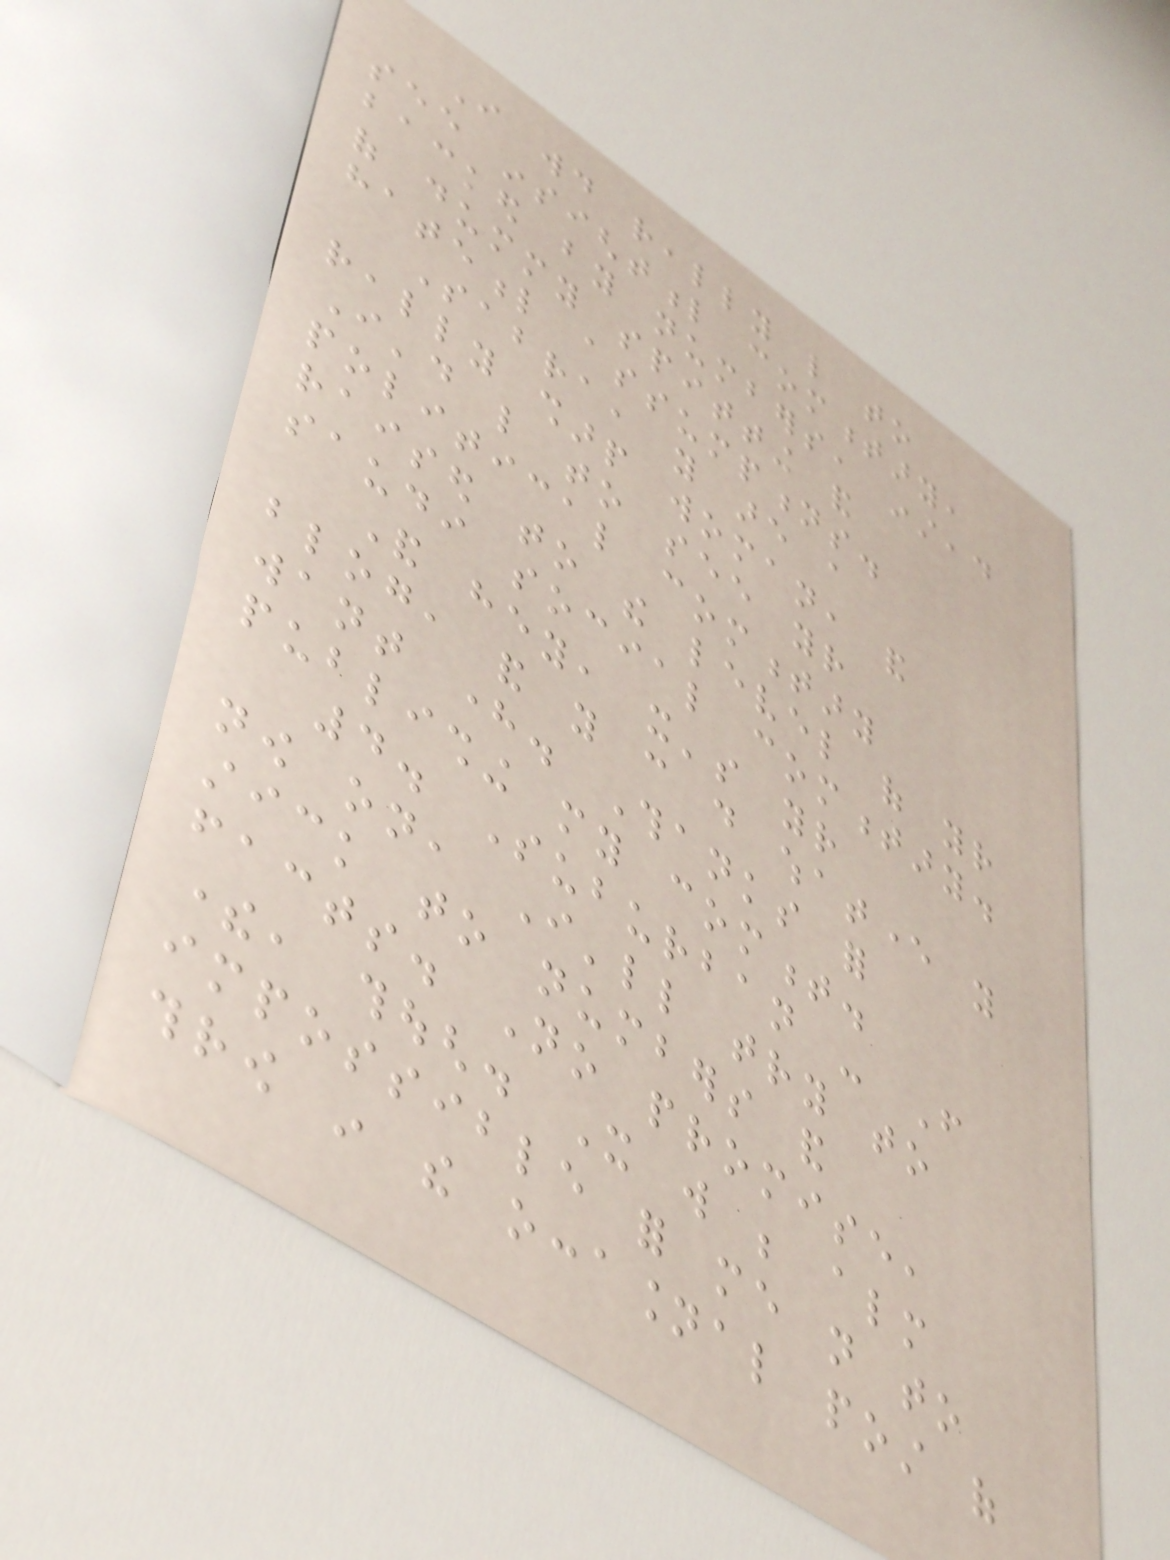I would really like to
see insightful commentary,
backed by numbers, instead
of dummy spitting and
hateful assumptions.
Sabra, you are a
really sharp woman, and
I'd like to see your
political commentary
raised to the level of your
saudi social commentary.
And hey, it's your
blog, and you can do whatever you
want here. Thanks for
publishing my comment.
4. Suburban - From
now on, I'll try to
stick to numbers and
facts. No promise,
there, though. It will be almost
impossible for me not to
throw in the occasional post of
